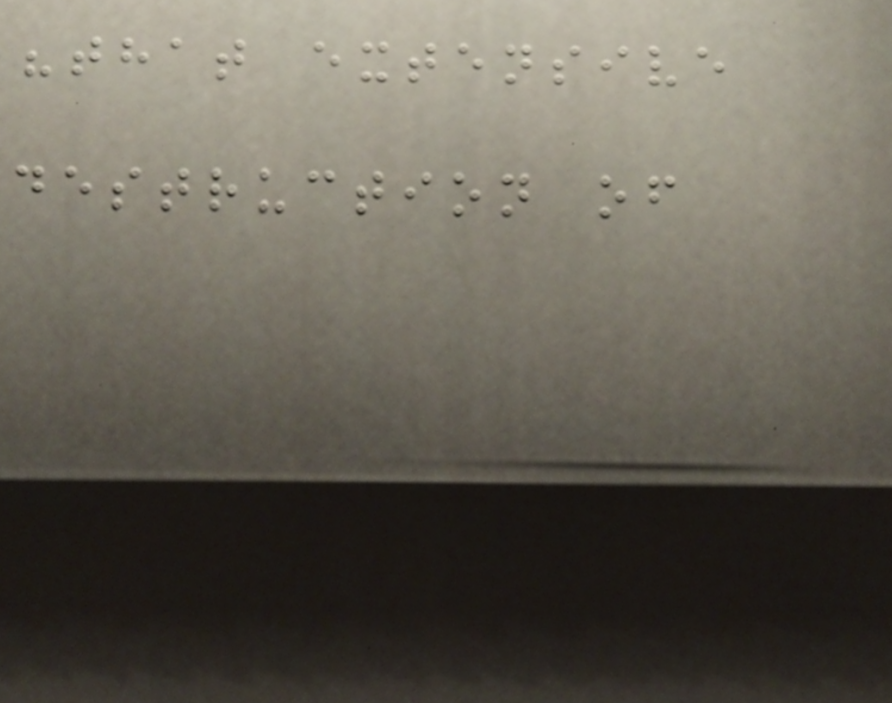"that extensive
destruction of
